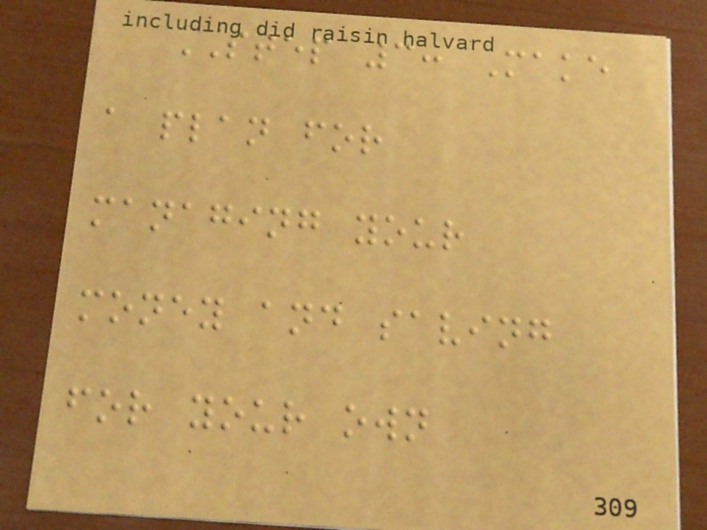STEP 3: Make
a plan for
managing your
money and saving
for your own
